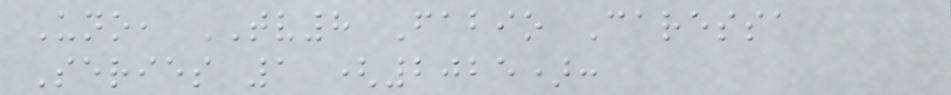Uno, TV8 Fabio Caressa
Series 1 (2025):
